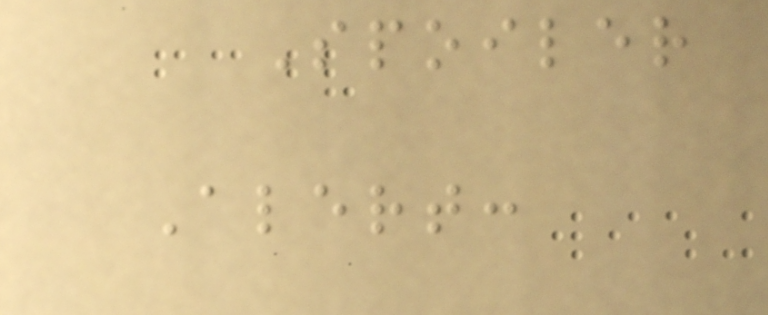Spoiler
Alert:
